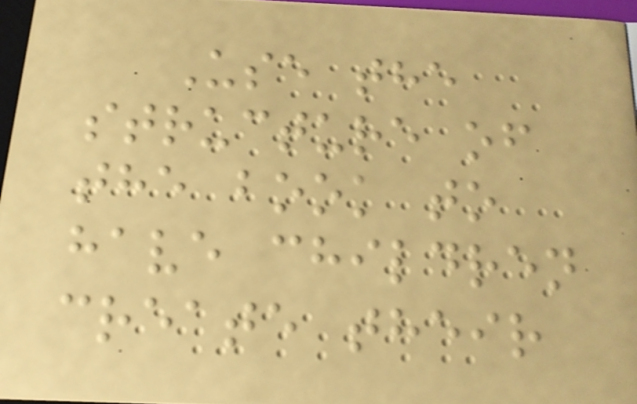Use the
structure of
the book to
have children
create their
